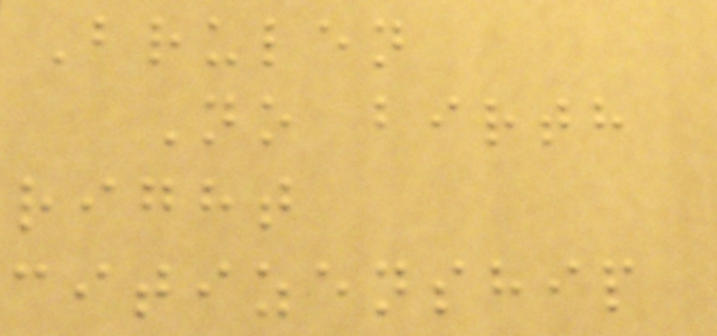Brulen
No birth
right
citizenship
